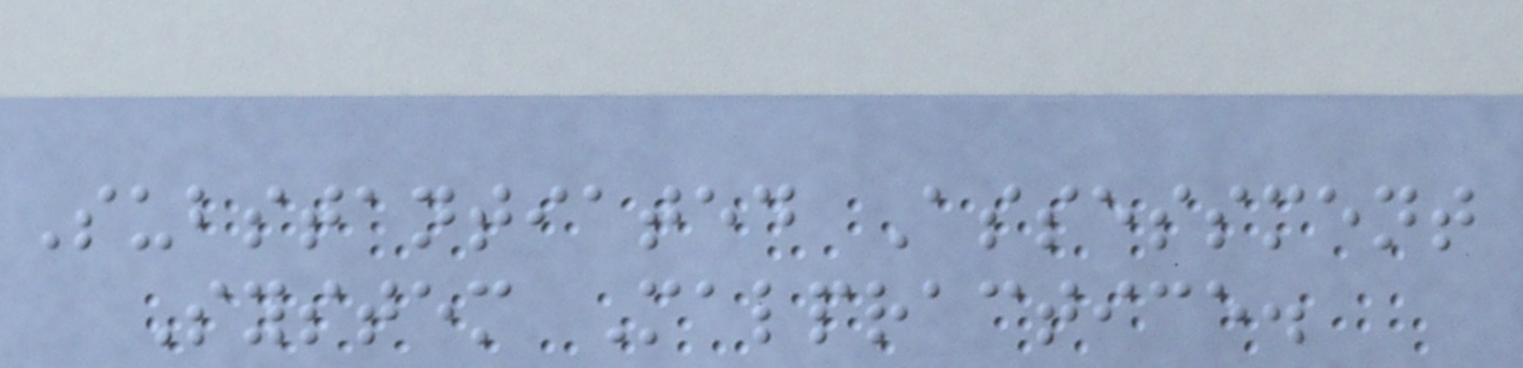Substantiated Assessment
System Malpractice.
